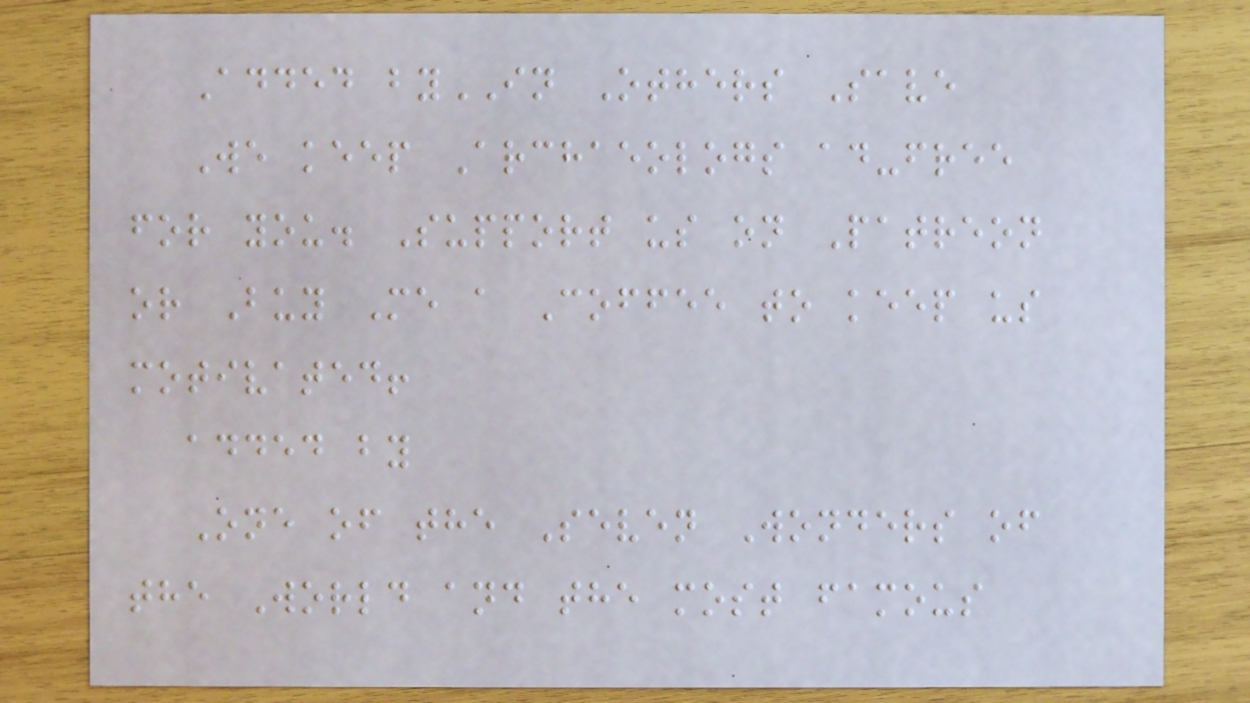Added byIN Others Save
We keep Archaeologs ad-free
for you. Support us on Patreon
or Buy Me a Coffee to keep us
motivated!
added by
One of the Seven Wonders of
the World and the most famous
